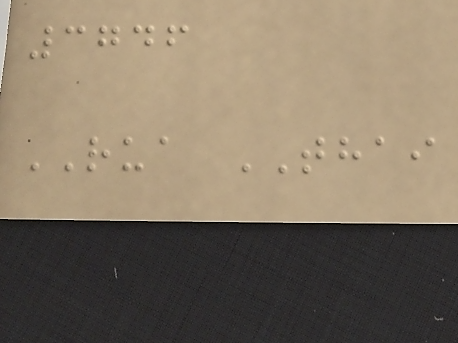3746
RUA THAI
